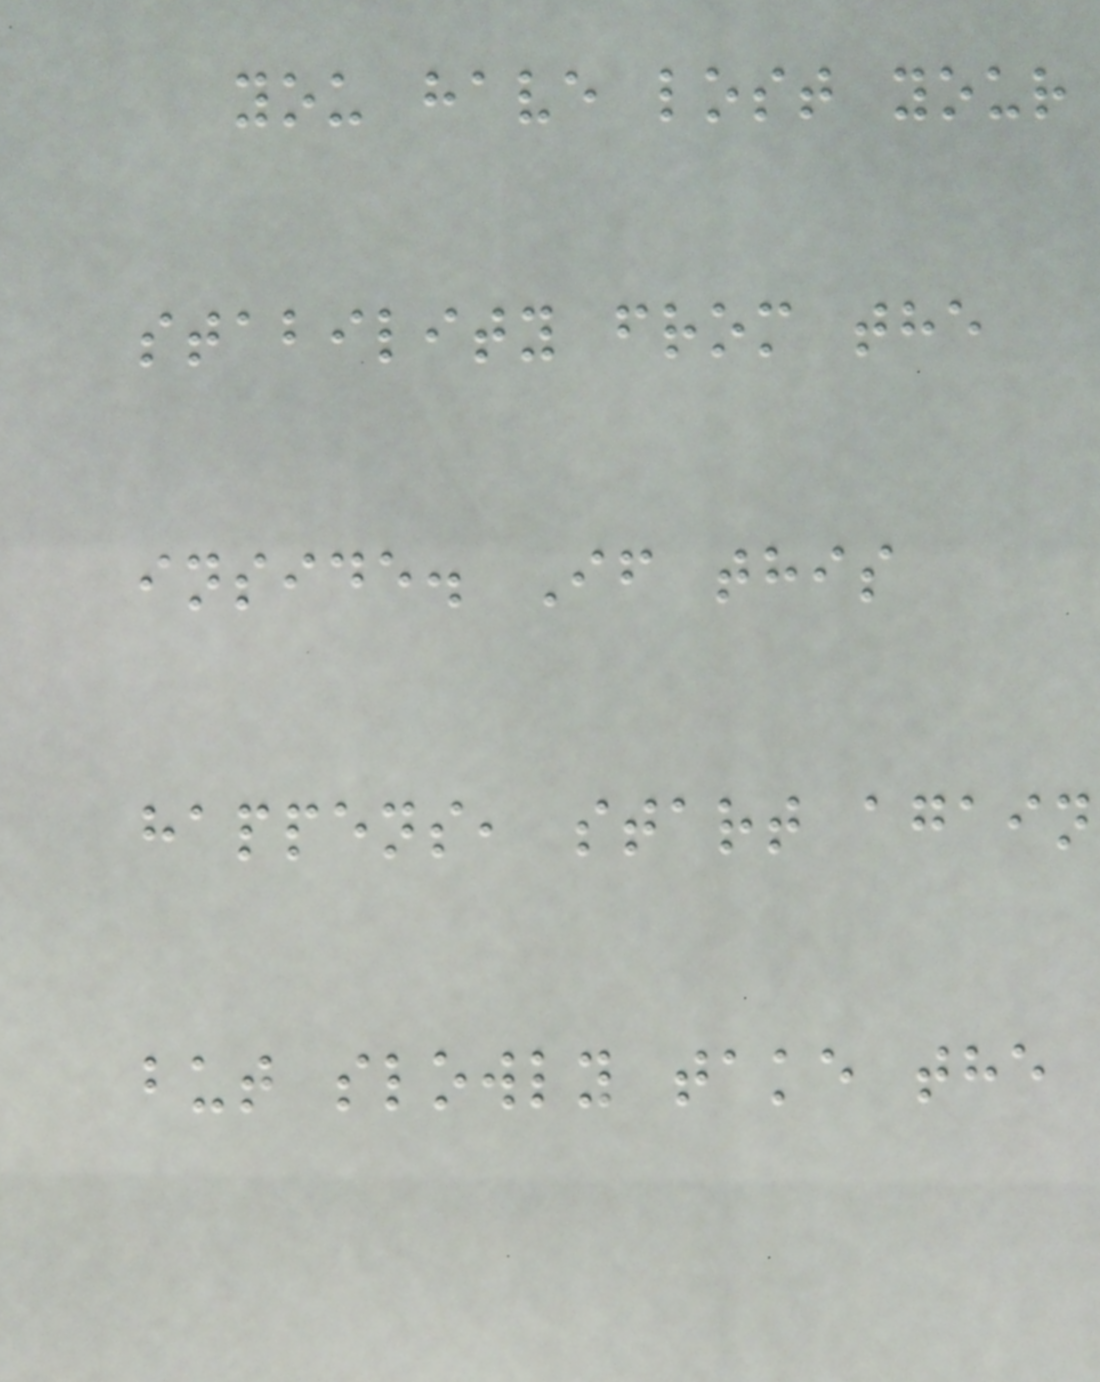you have lost your
stability from the
inside. If this
happens, start again
but slowly take the
